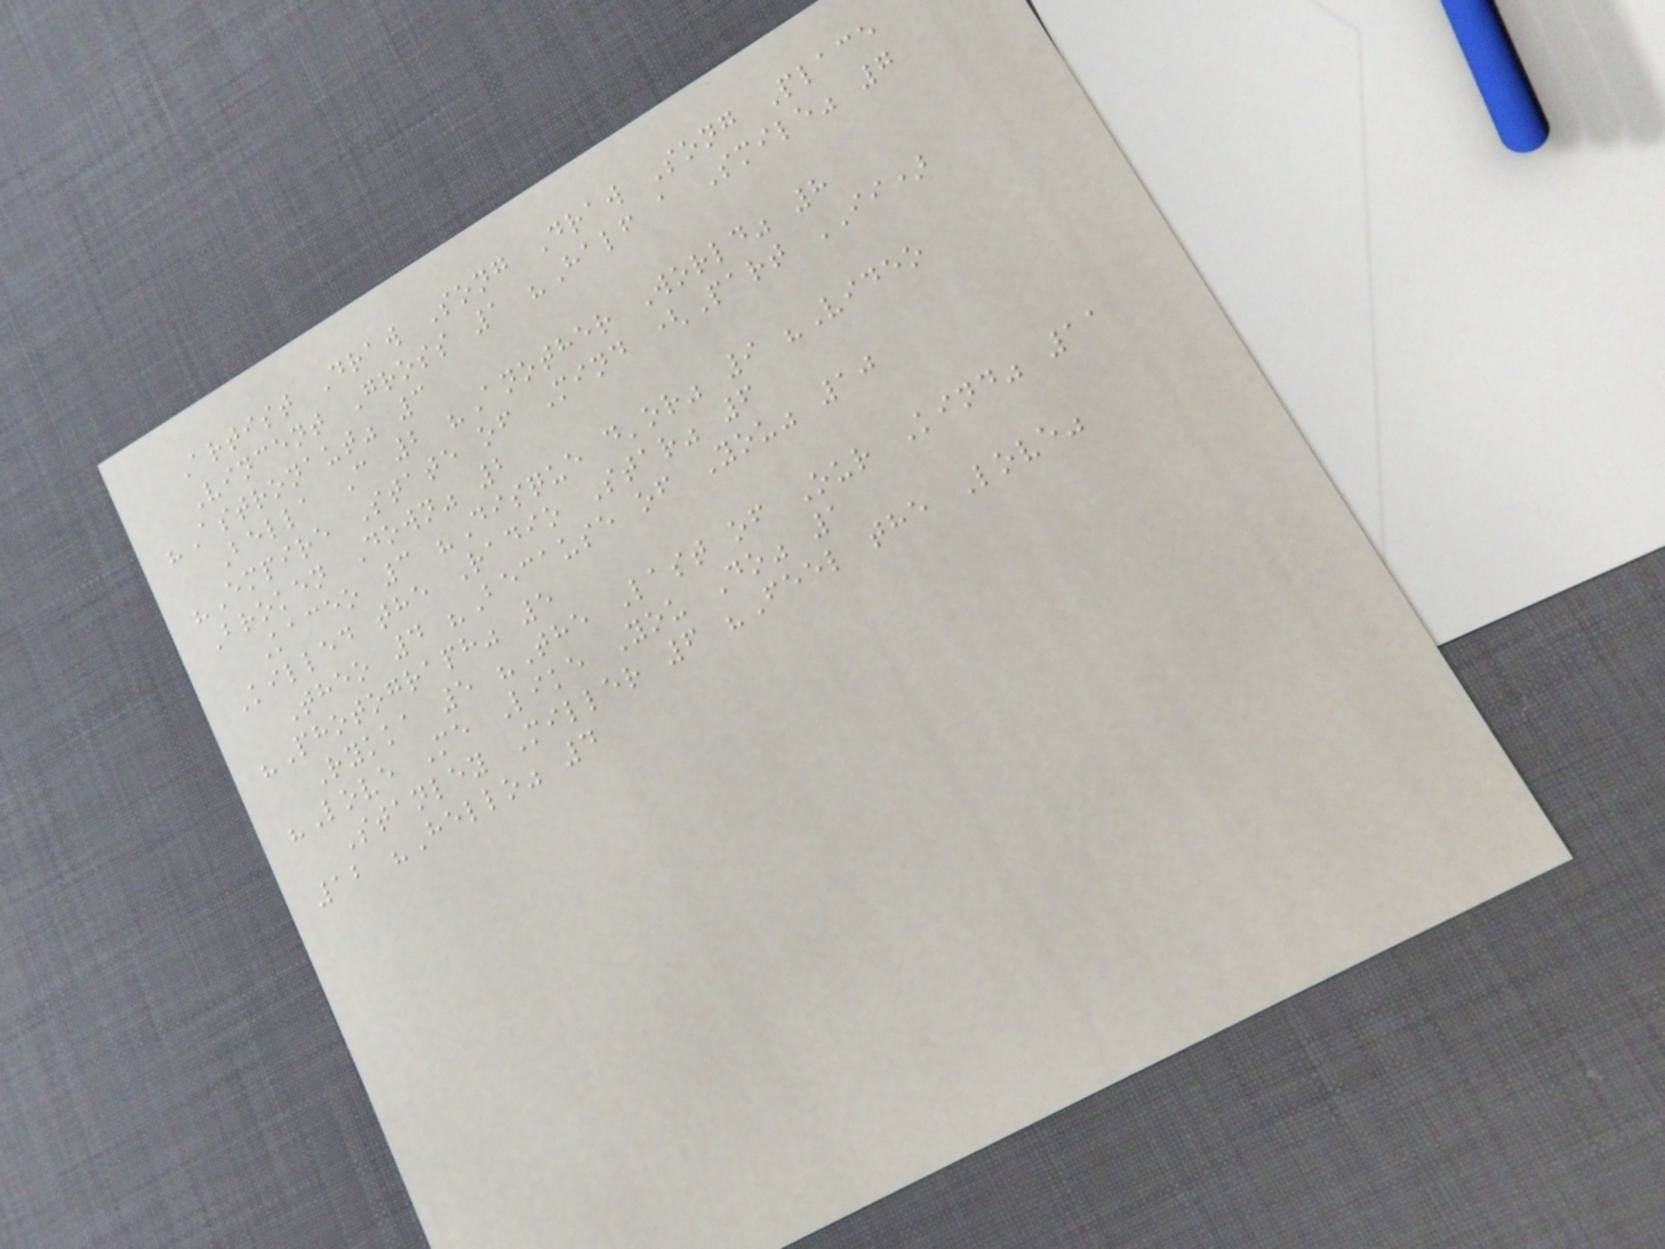Artist Draw Song Draw Song Place
Vincent Gross 1 "Half a Smile" 7
"Astronaut" 3
Bella C 2 "Another World" 8
"Empire State of Mind (Part II)
Broken Down" 2
Kaceo 3 "Disque d'or" 9 "Video
Killed the Radio Star" 6
Theo 4 "Because of You" 10
"Photograph" 5
Rykka 5 "The Last of Our Kind" 11
"Love Me Like You Do" 1
Stanley Miller 6 "Feel the Love"
12 "Hello" 4
